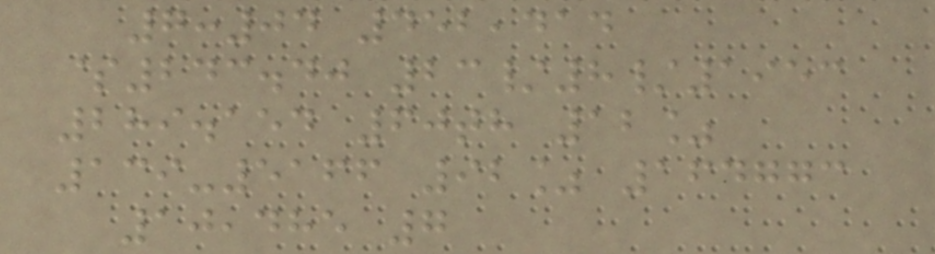7:04 452,414
$243.40 23/8/1953
289.154 60th 12%
139-5166 92% 164773
10,485 7
